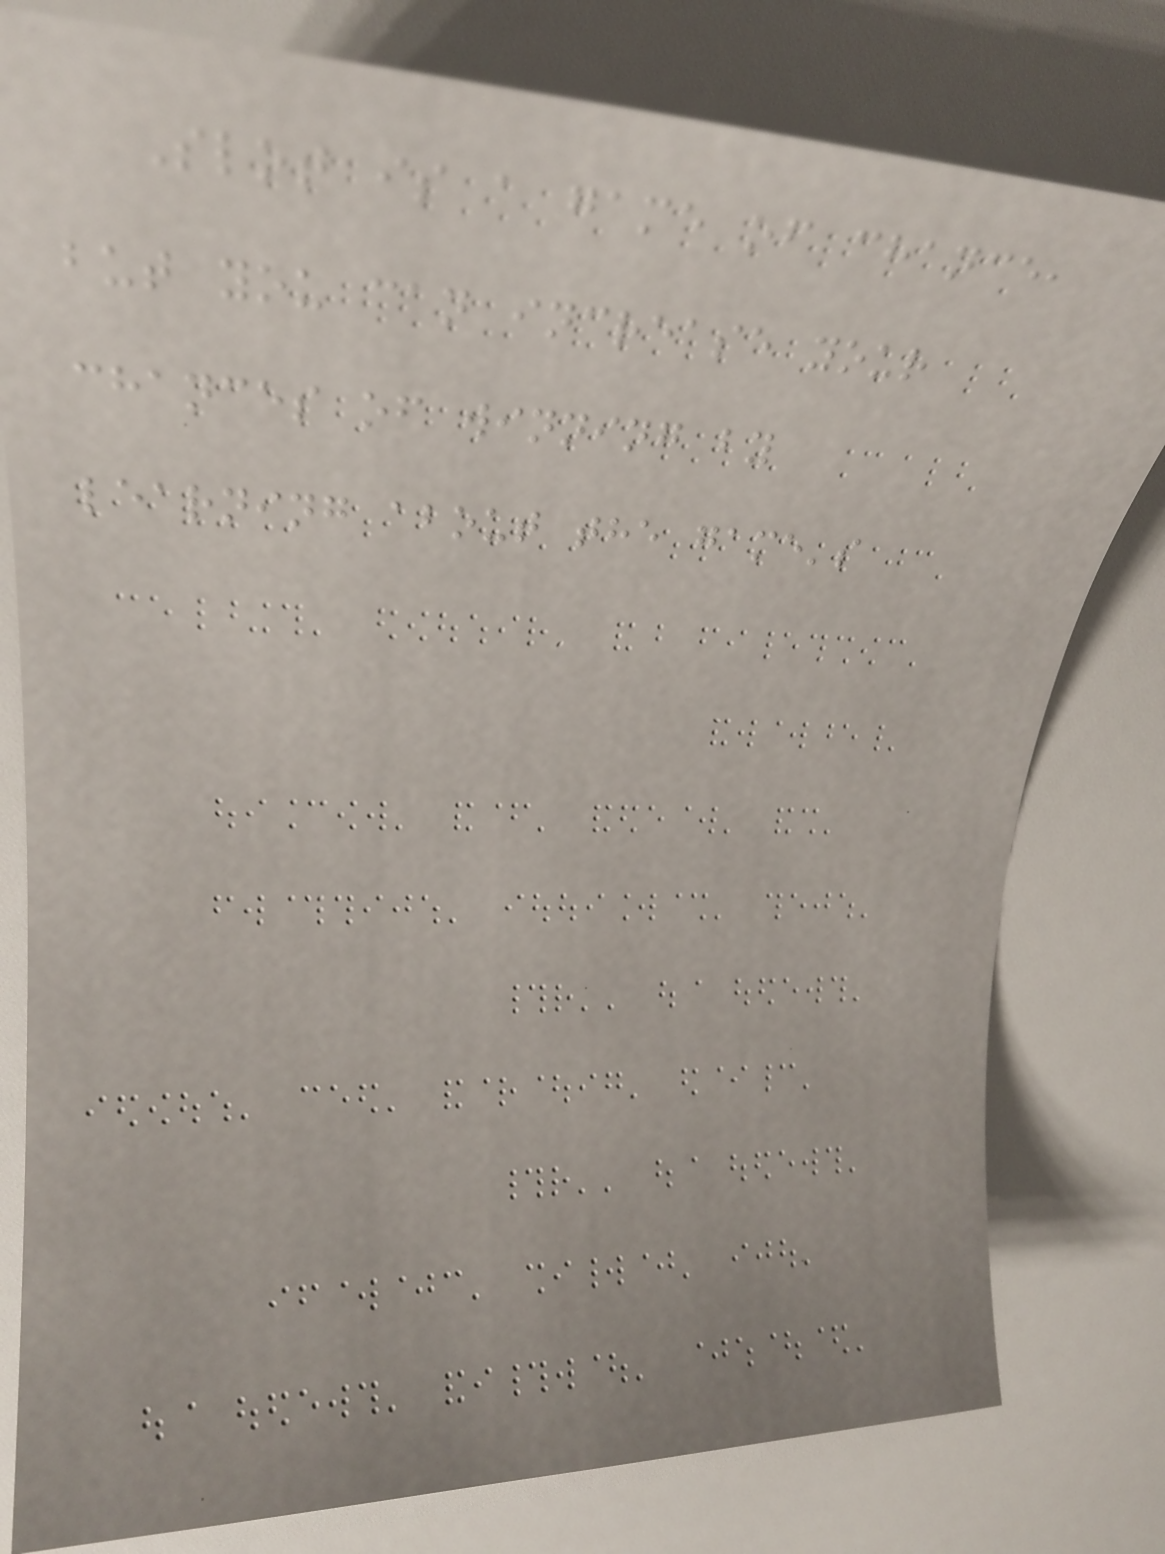Slot is a game of chance,
but you can increase your
chances of winning by
learning about the game's
